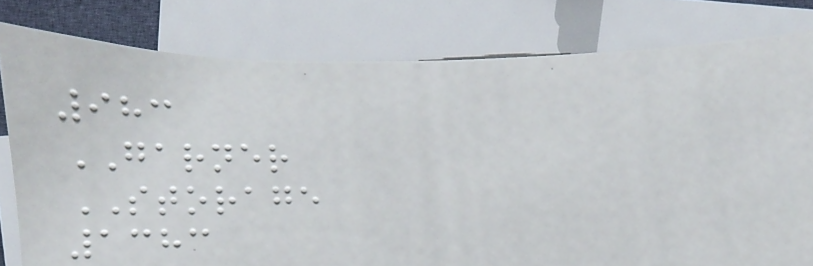983
GARNER
STORAGE
1383
